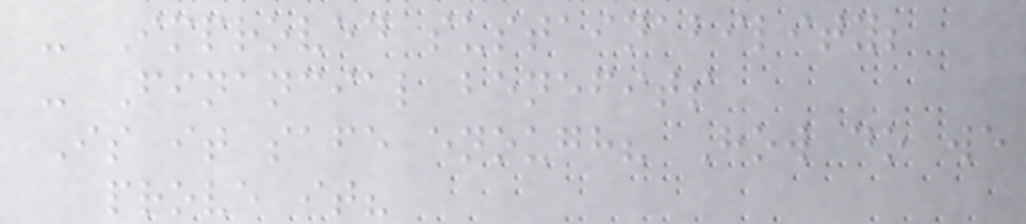- Improved sustainability;
- Financial benefits
Is it safe enough? How do we
prove it?
